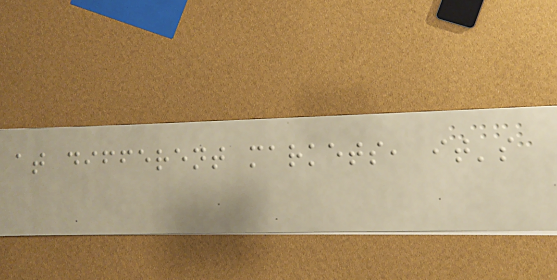at different markets, it's
